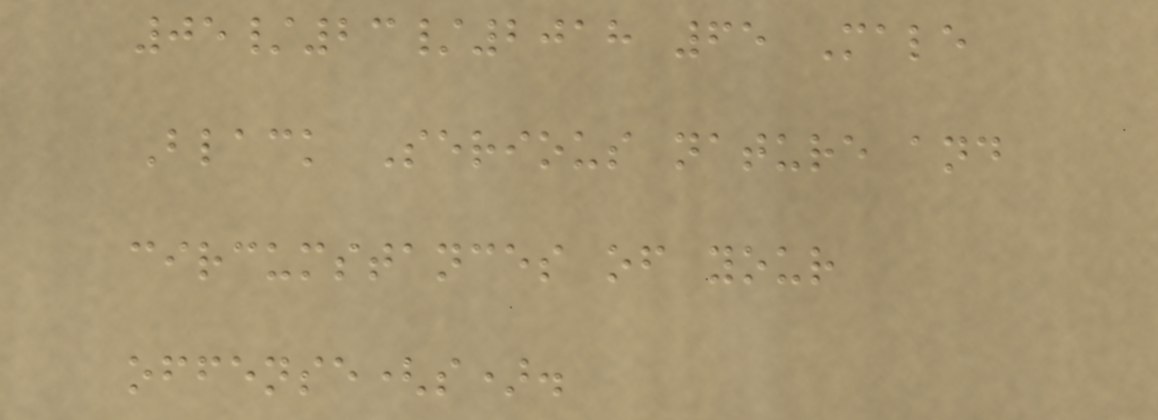05/23/2018 65 Male
Black Serious nature and
circumstances of your
offense(s).
